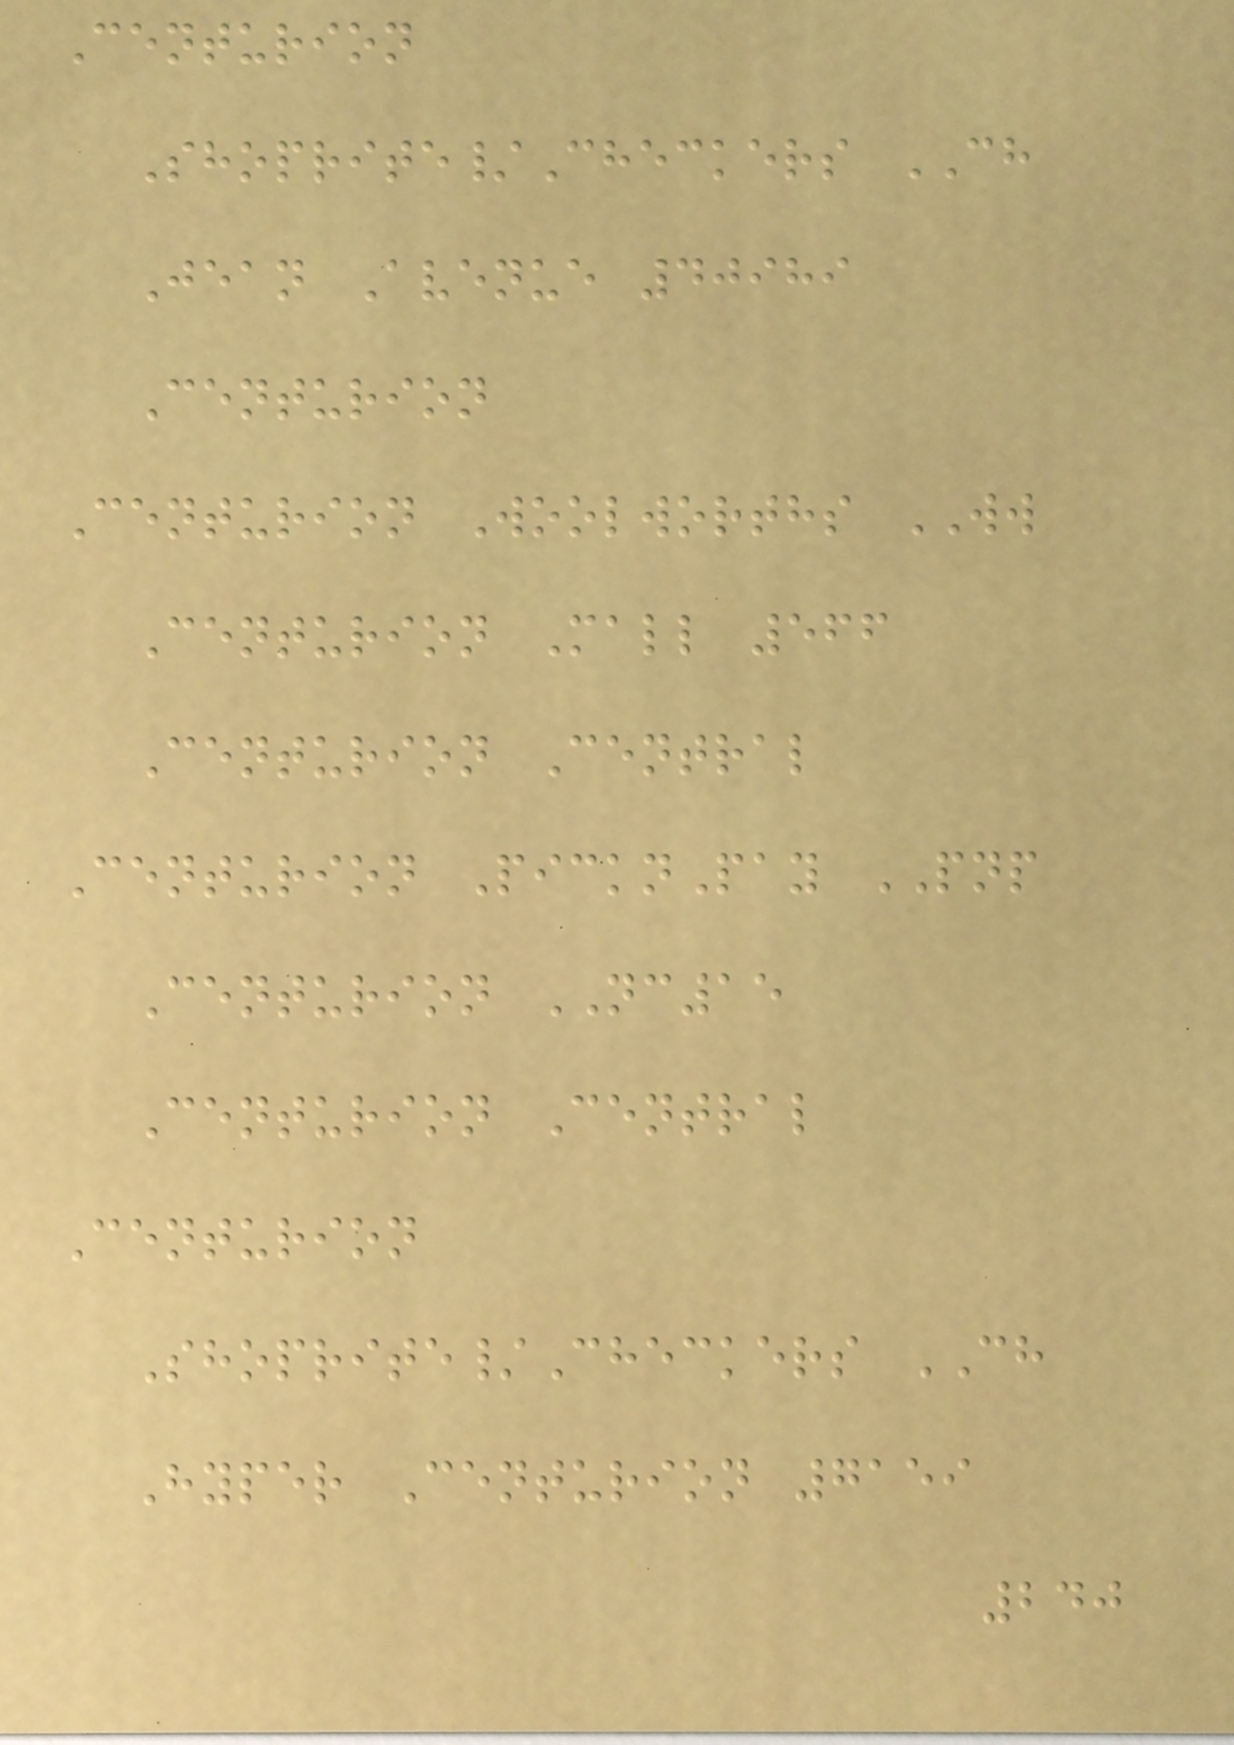Centurion
Shoprite/Checkers CH
Jean Avenue 40989
Centurion
Centurion Woolworths WW
Centurion Mall 566
Centurion Central
Centurion PicknPay PNP
Centurion NC15
Centurion Central
Centurion
Shoprite/Checkers CH
Hyper Centurion 7159
240
